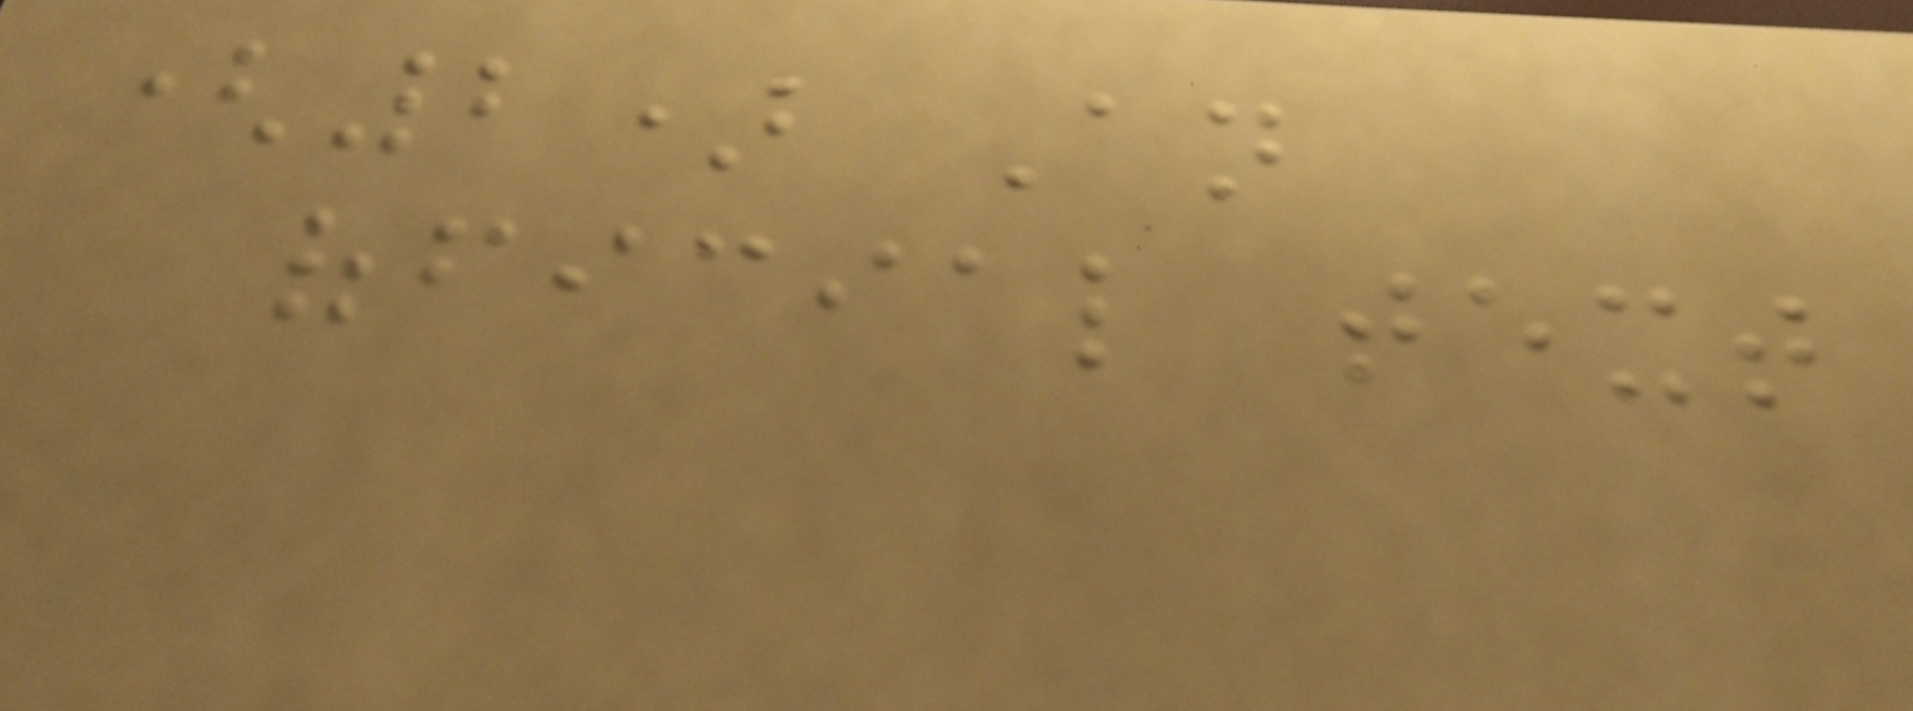(2) An
official text
